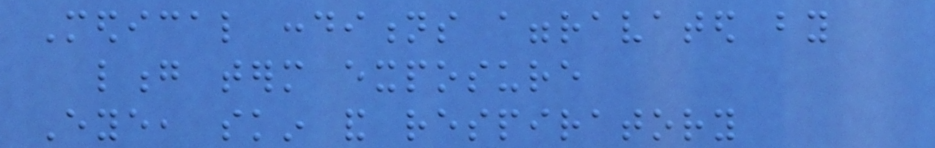Medical conditions aggravated by
long term exposure
Eye, skin and respiratory
